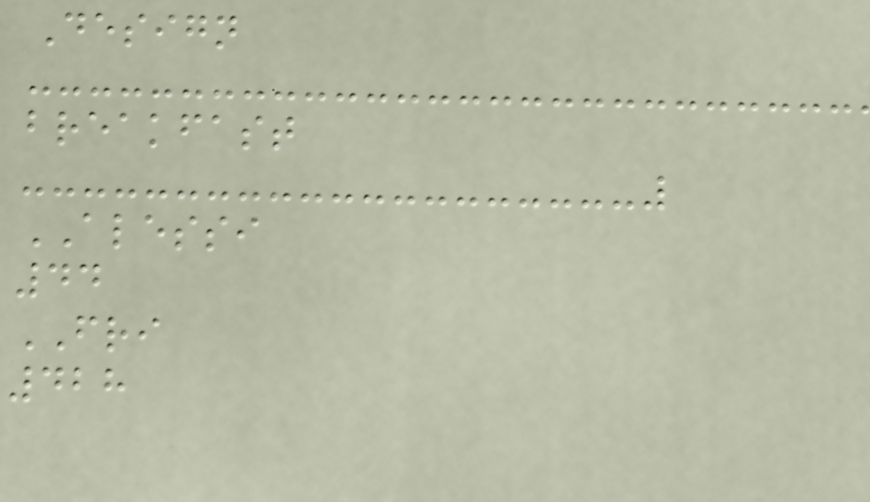Design
breakfast
ALESSI
44
FRI
428
